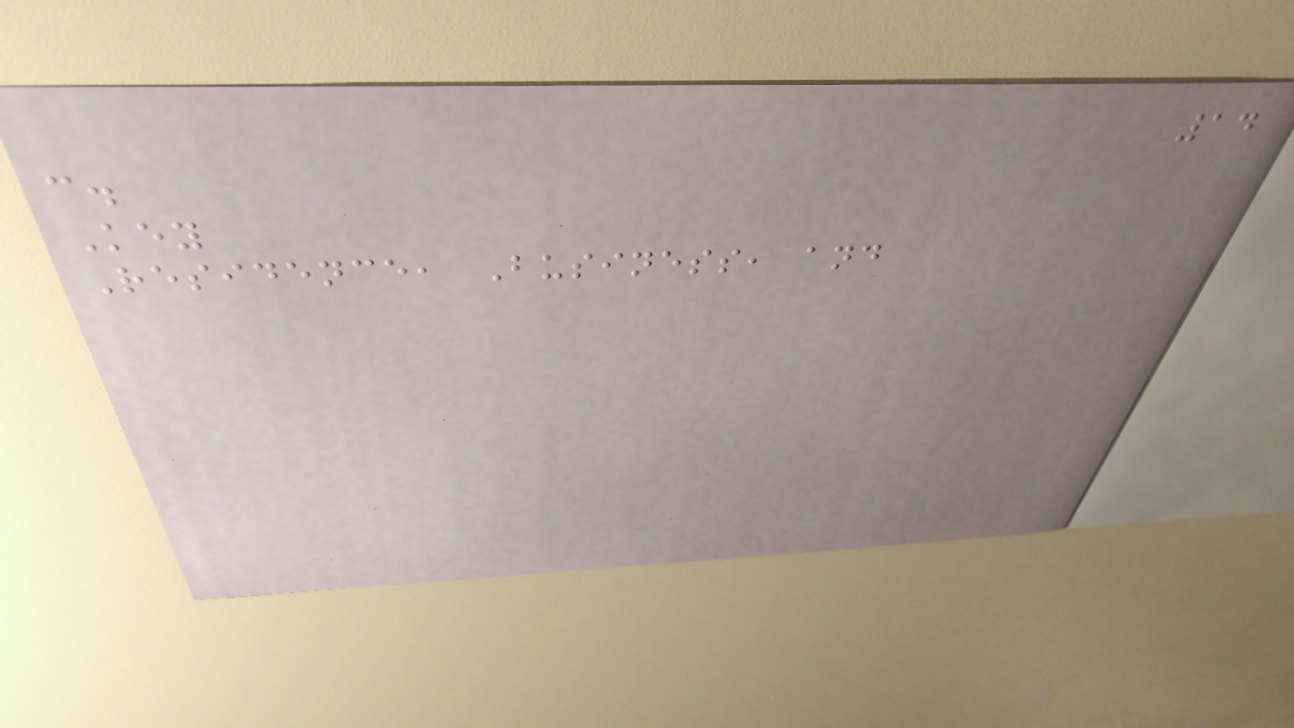14
c.
Key
Residence, Business, and
